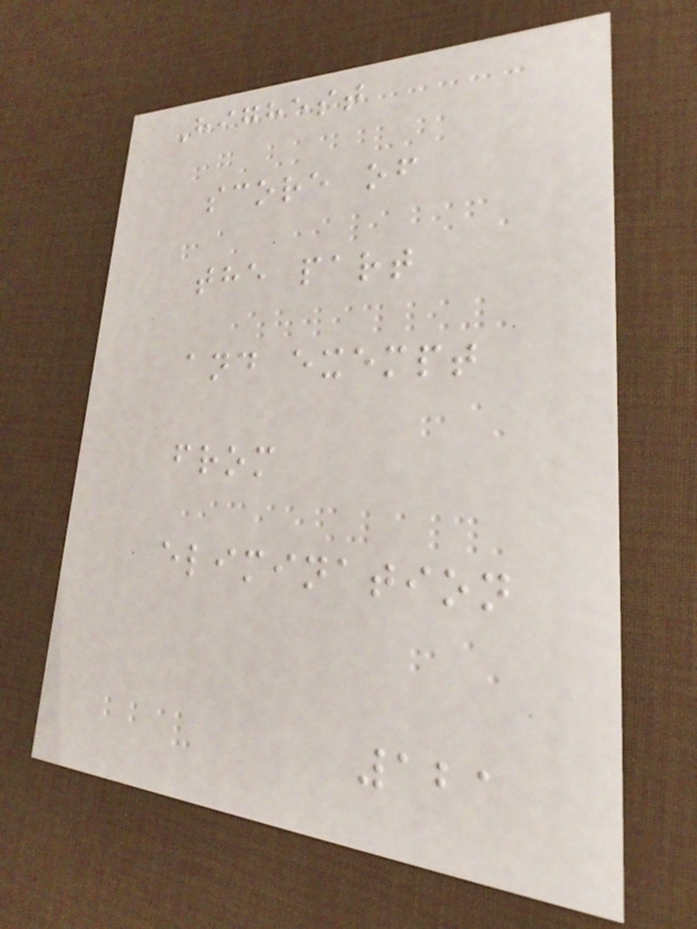Highest
score of
the part
and exempt
from
elimination
121
